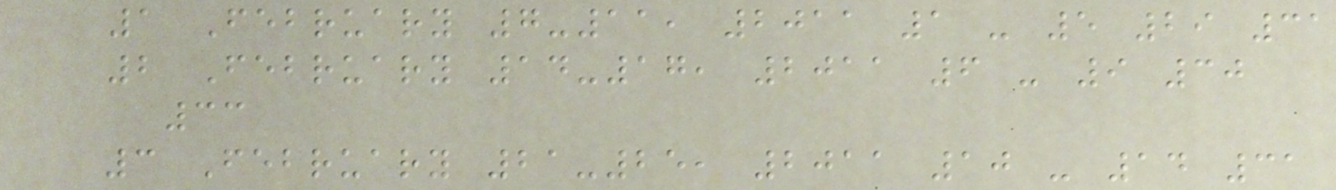1 February 7-11, 2011 1 - 5 29 31
2 February 14-17, 2011 6 - 9 30
33
3 February 21-25, 2011 10 - 14 31
